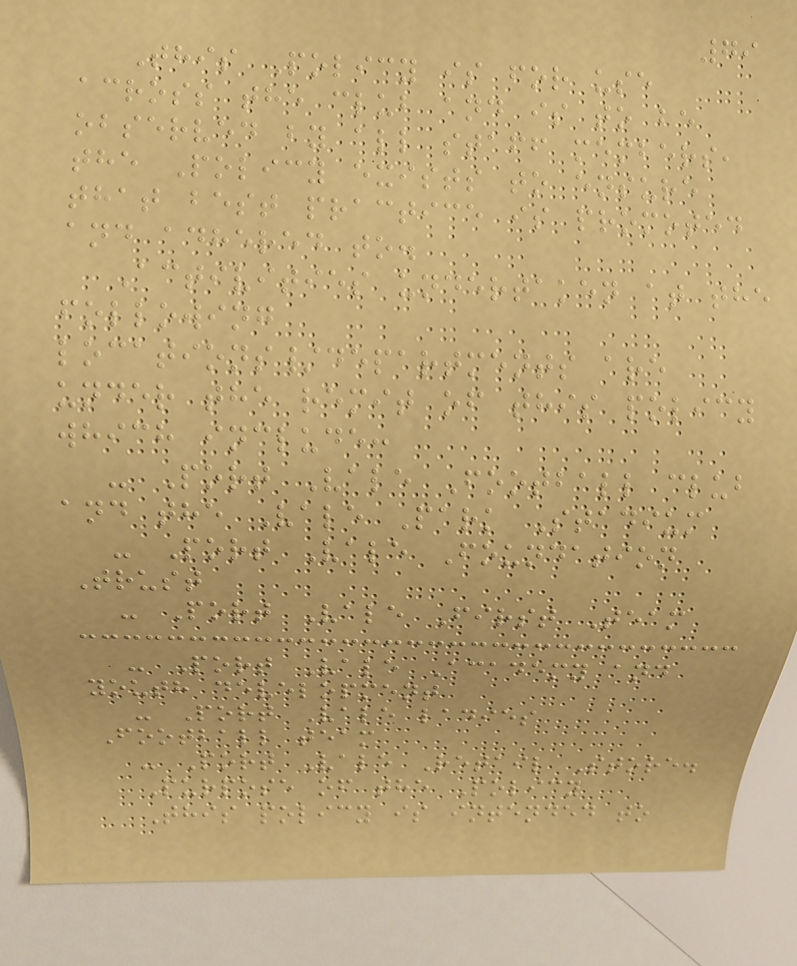79
This Policy is for use
across the club and is to be
observed by all staff members,
the Policy exists to ensure
that best practice is promoted
and adhered to.
Activities undertaken at the
following
locations/departments are
under the remit of this policy
which include:
- Port Vale Football club
and the Vale Park Stadium
- Port Vale Foundation
Trust
- Port Vale First Team
- Port Vale Academy and
youth development
- Port Vale ladies
Football team
- Port Vale Retail Store.
Purpose of the Policy
This policy is intended to
